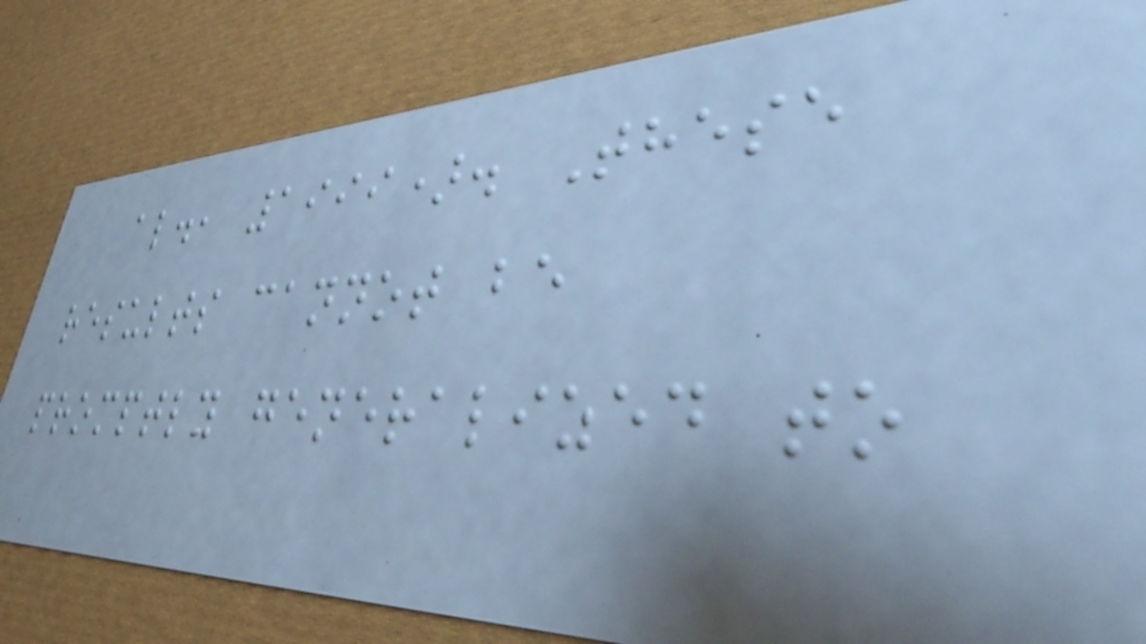al., 1999). These
results cannot be
promptly generalized to
